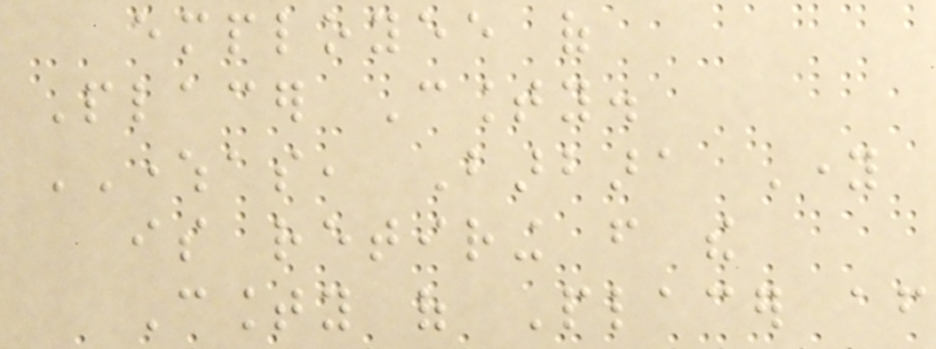employee of
Placer County.
WHEREAS, Barbara Young
is retiring from the
County of Placer after
